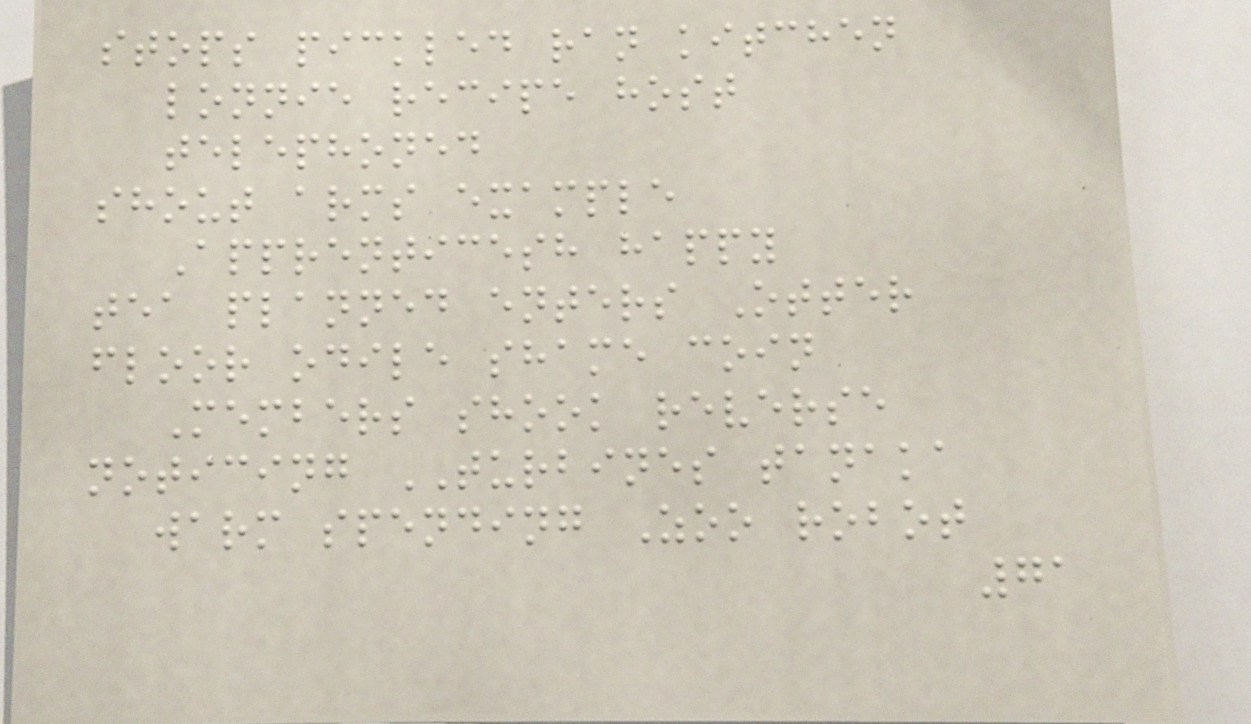stops pickled ran kitchen
lonnie recipe host
telephoned
shout arms example
Apprenticesh happy
tea planned enters Otter
floor odile shame coin
Members shook reverse
noticing TURBINES tanaka
warm spending Zoo robot
71
